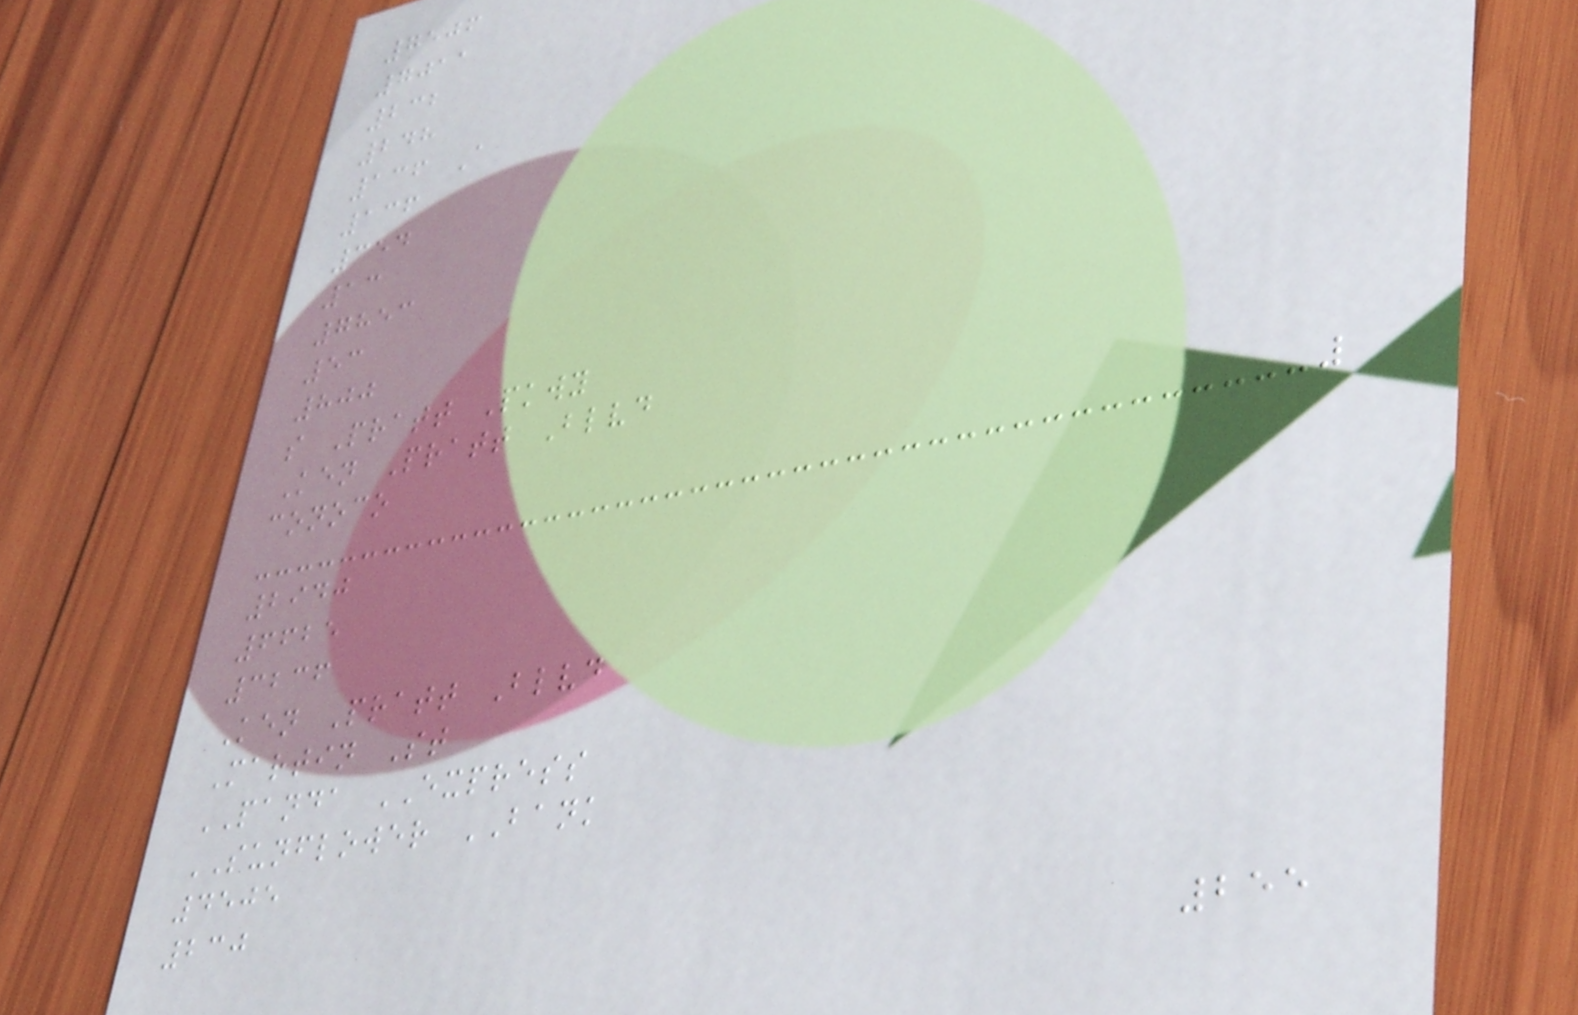7506
7011
232
248
136 A
136
354
13
7853
53
800
s Pratt Pkwy
Ken Pratt Blvd
conoco
2940
6625
3236
Ken Pratt Blvd
Martin St
PANDA EXPRESS
SUNFLOWER BANK
4505
230
255
